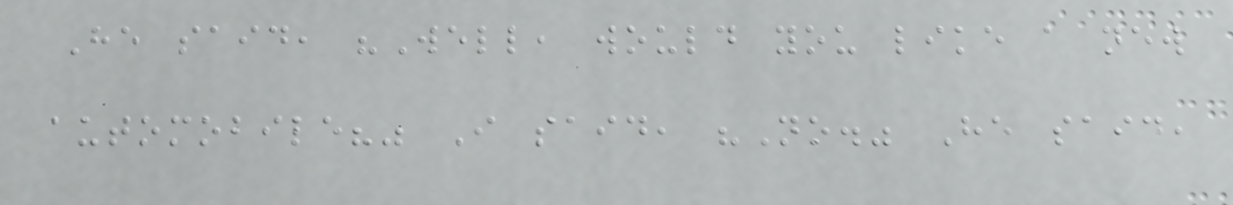He said, "Well, would you like a new
automobile?" I said, "No." He said,
